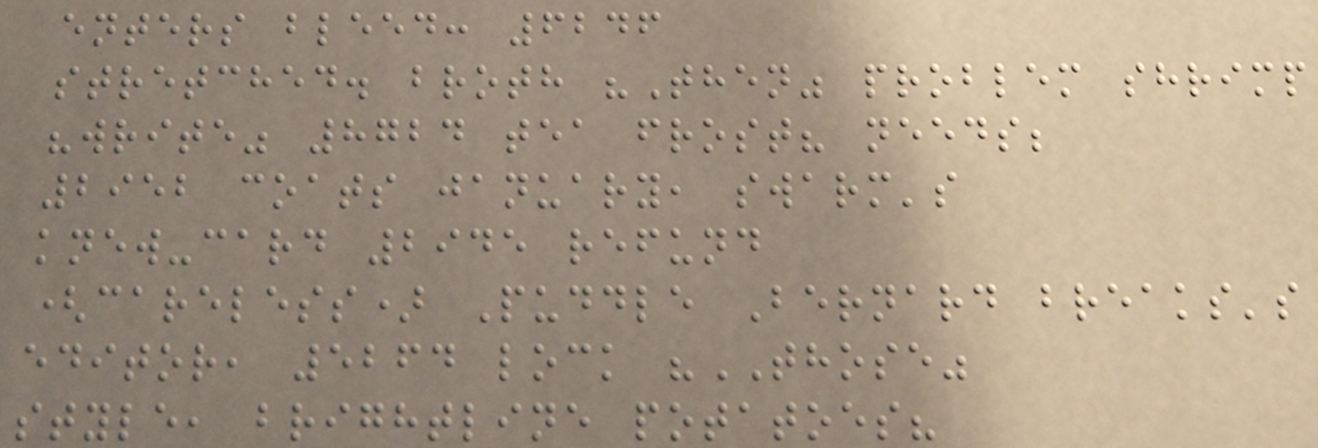enters bleed: 6246
stretched. broth "Then" problem shrimp
"write" 8724 tea frost? needs;
2952 coats january, swarm's
knew-card 2945 refund
(careless) Puddle Bernard breaks's
editor, 5264 lock "THOSE"
style, brightline potatoes?
